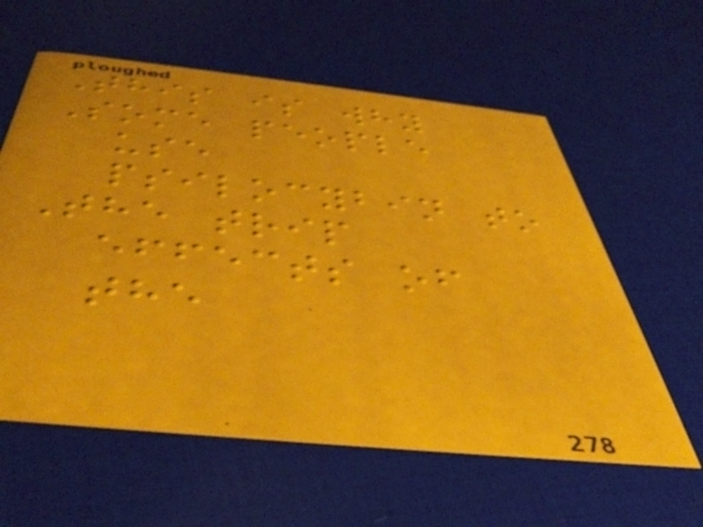This is why
Some people
use
psilocybin to
The trip
effects of
the
